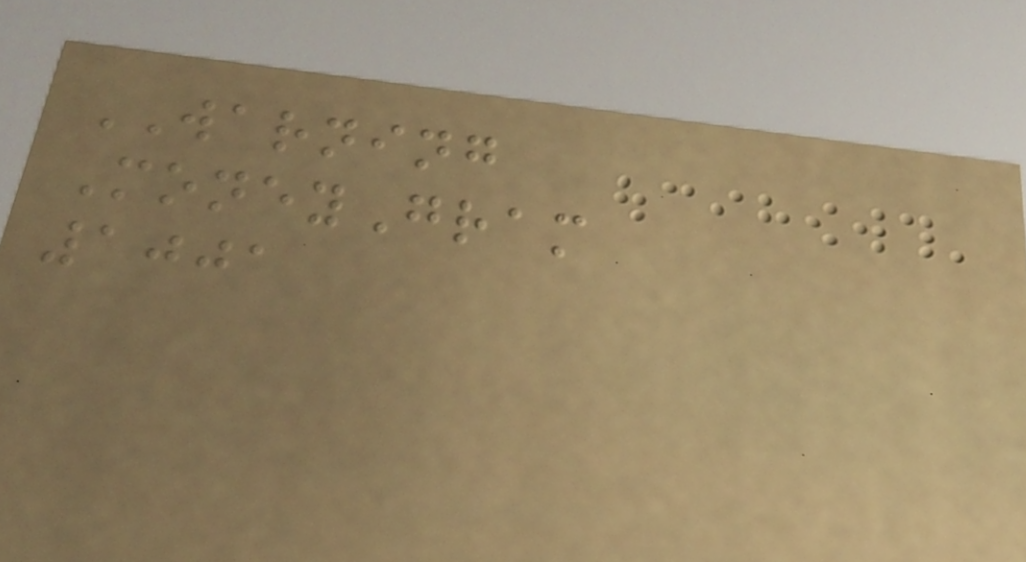WARNING
MoneyGram
1001
